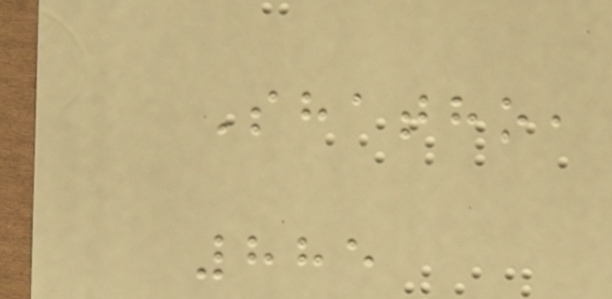Shatho,
885
